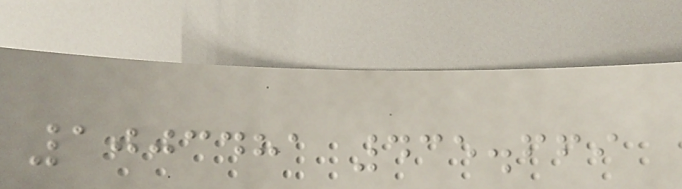1003481 435.669
